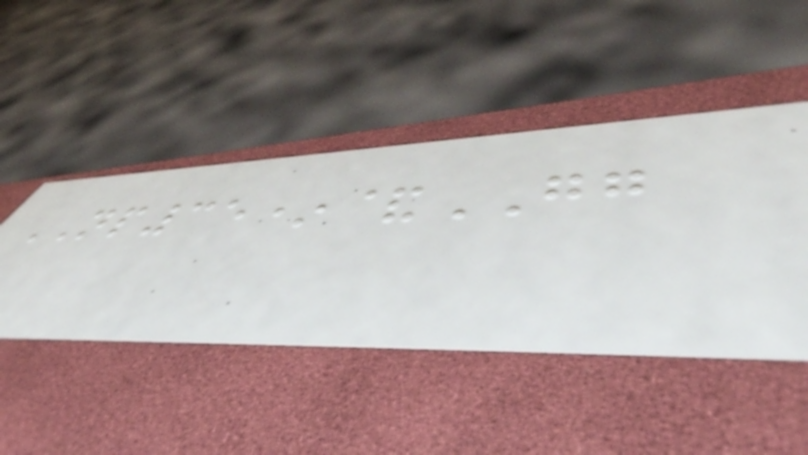NP35*&GG
